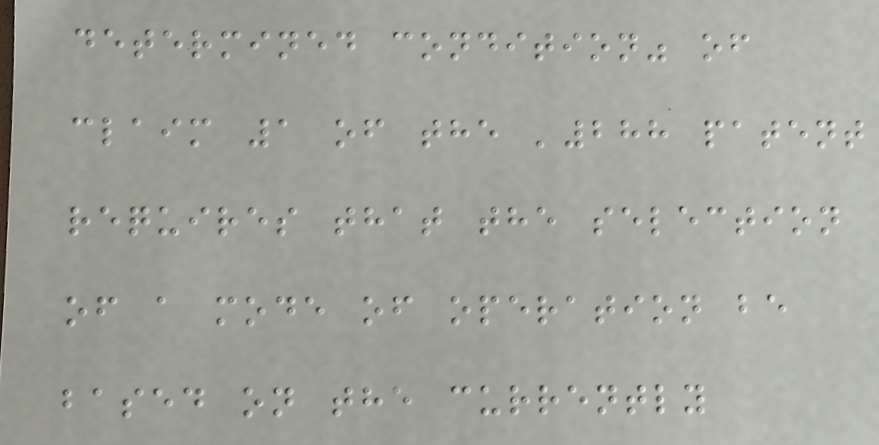determined condition" of
claim 1 of the '288 patent
requires that the selection
of a mode of operation be
based on the currently
